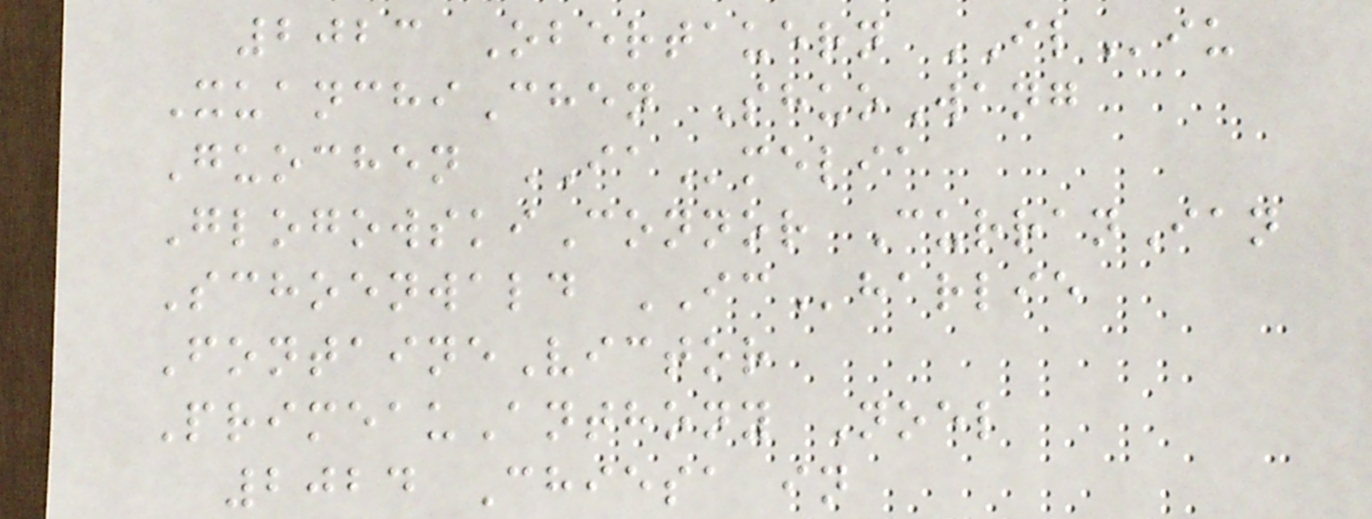2023 Obertauern ILiu
XuanchiChen ShuoWang
Guochen IAmelia
GlogowskiConnor CurranIan
Schoenwald ICharlie
FontaineVictor
PrimeauAnthony Noel
2024 Chiesa in
